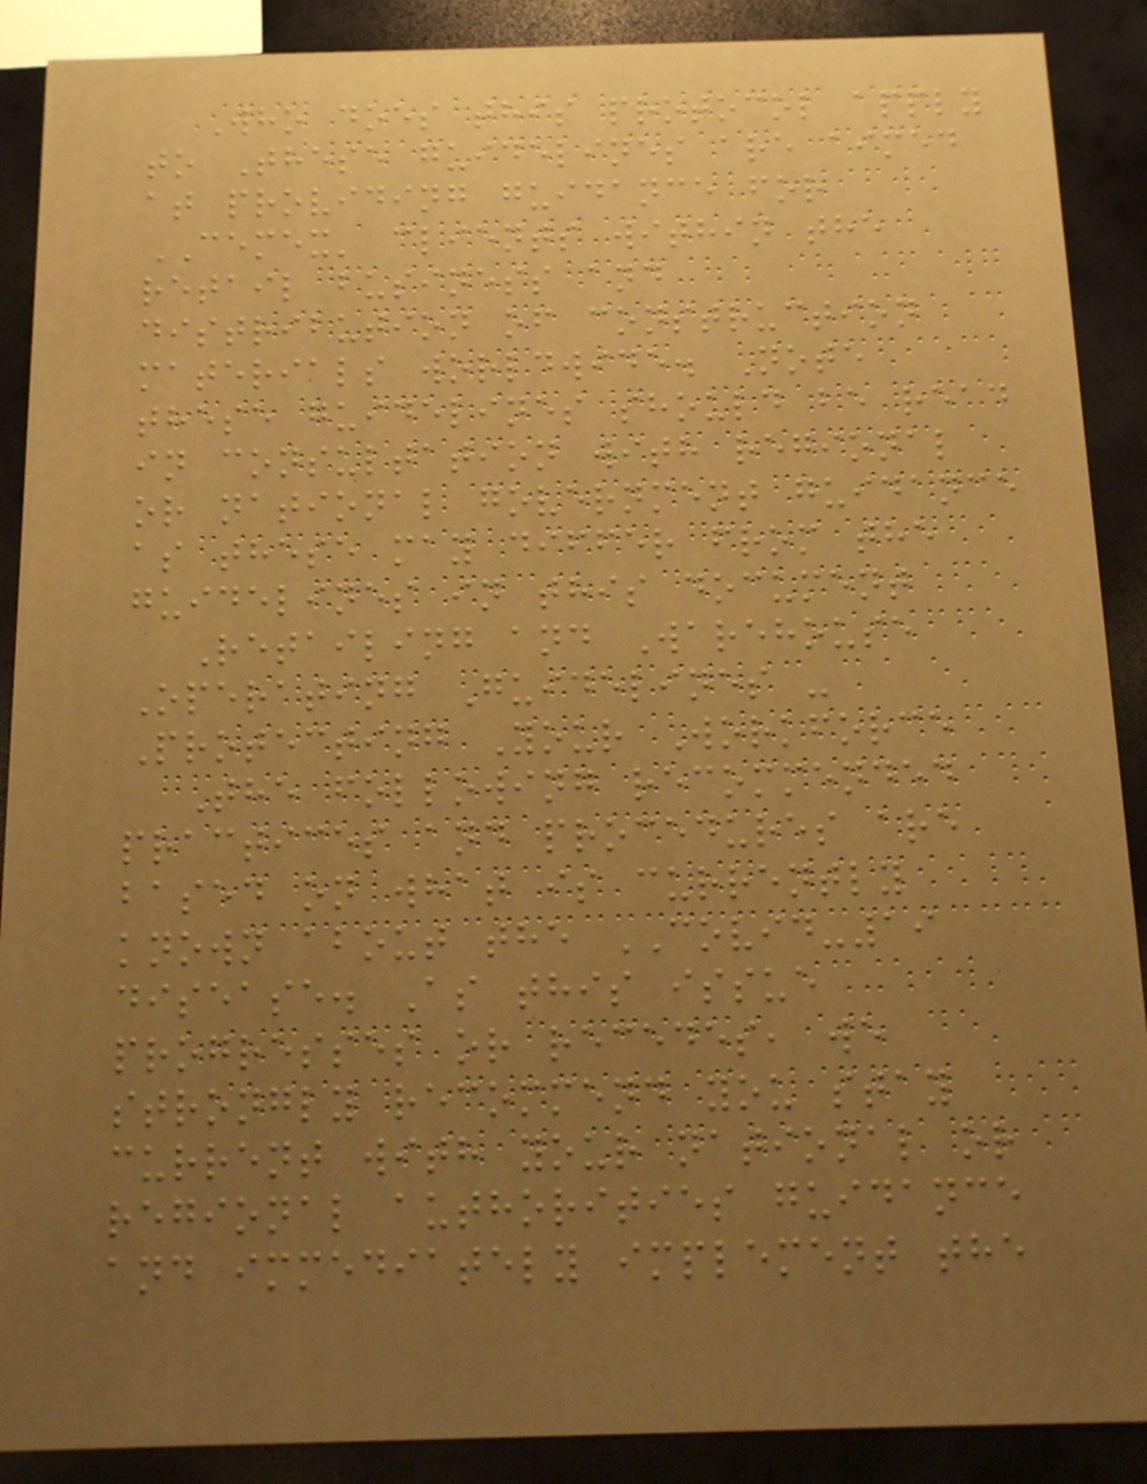Who does this protocol apply
to These guidelines are aimed
at providing guidance for
CEMEX' clients within the
retail business and
distribution of construction
materials worldwide. Note
these guidelines should be read
in consultation with regional
or national government guidance
as these may differ from the
guidelines in this document
Retailing and Warehouse
Operating Guidelines -
Protecting Your Workforce
The following recommended
practices and procedures are
based on what is currently
known about the COVID-19
disease. As this issue
progresses or recedes, we
strongly recommend you stay
current with your national or
regional authorities guidance
and immediately implement the
